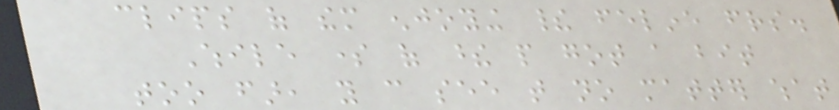clips of them enjoying their feline friends.
While some of these people got a bit
too far, you can see that no matter what
